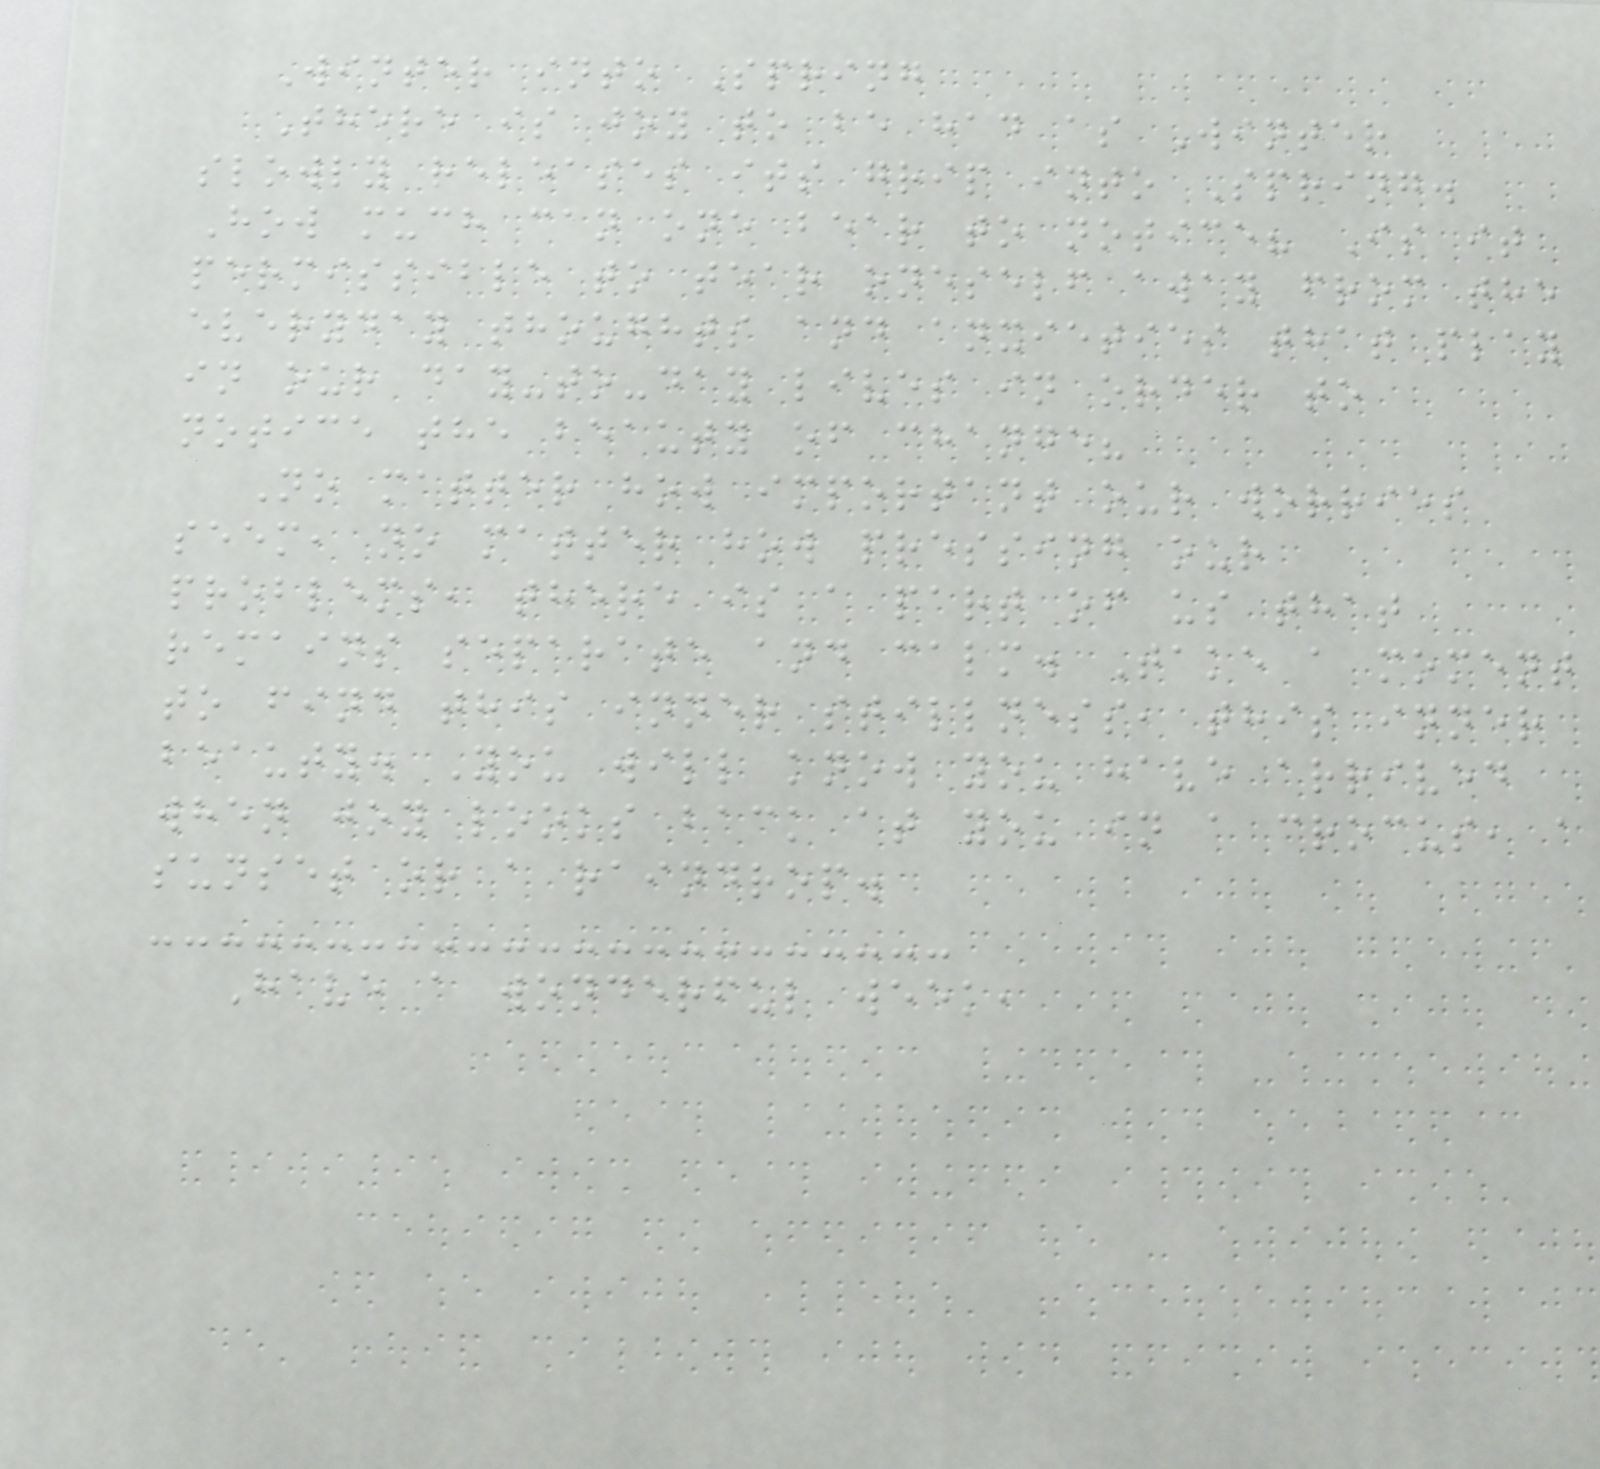Winter into Spring
There is joy to be had as Winter
slowly releases its grip into Spring.
How much can one bear to notice? Is it
permissible to tear oneself away from the
everyday thoughts and anxieties that play
in our day-to-day lives in order to
notice the beauty of change?
No matter how important our worries
seem, no matter how pressing our
problems, there is a part of us that
remains separate and calm. Take a moment
to find this inner stillness, this inner
beauty. You will know you have arrived
when joy looks back at you in a crocus, a
sunset or a raindrop.
Have a wonderful week,
